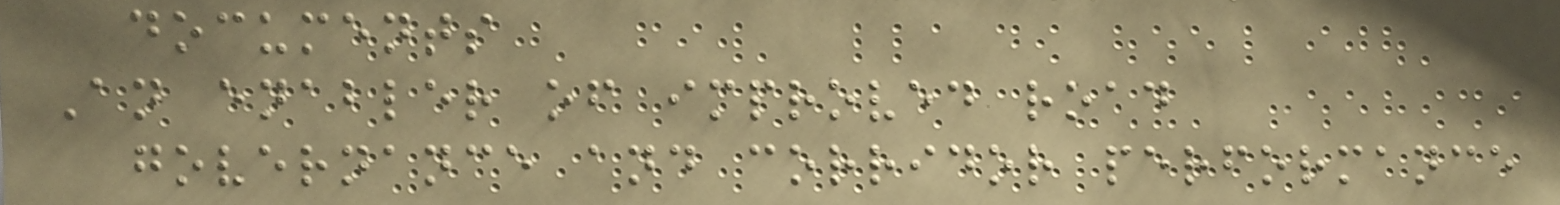documents
An enabler of improved road
governance and corridor performance
